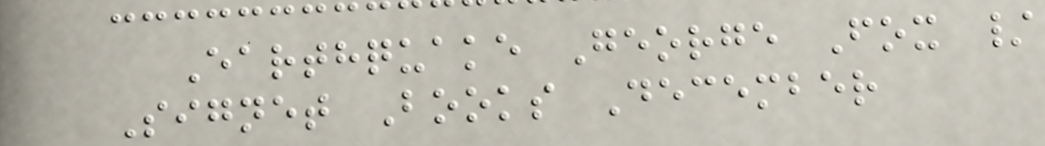Earthquake George Fox /
Signet Books December
